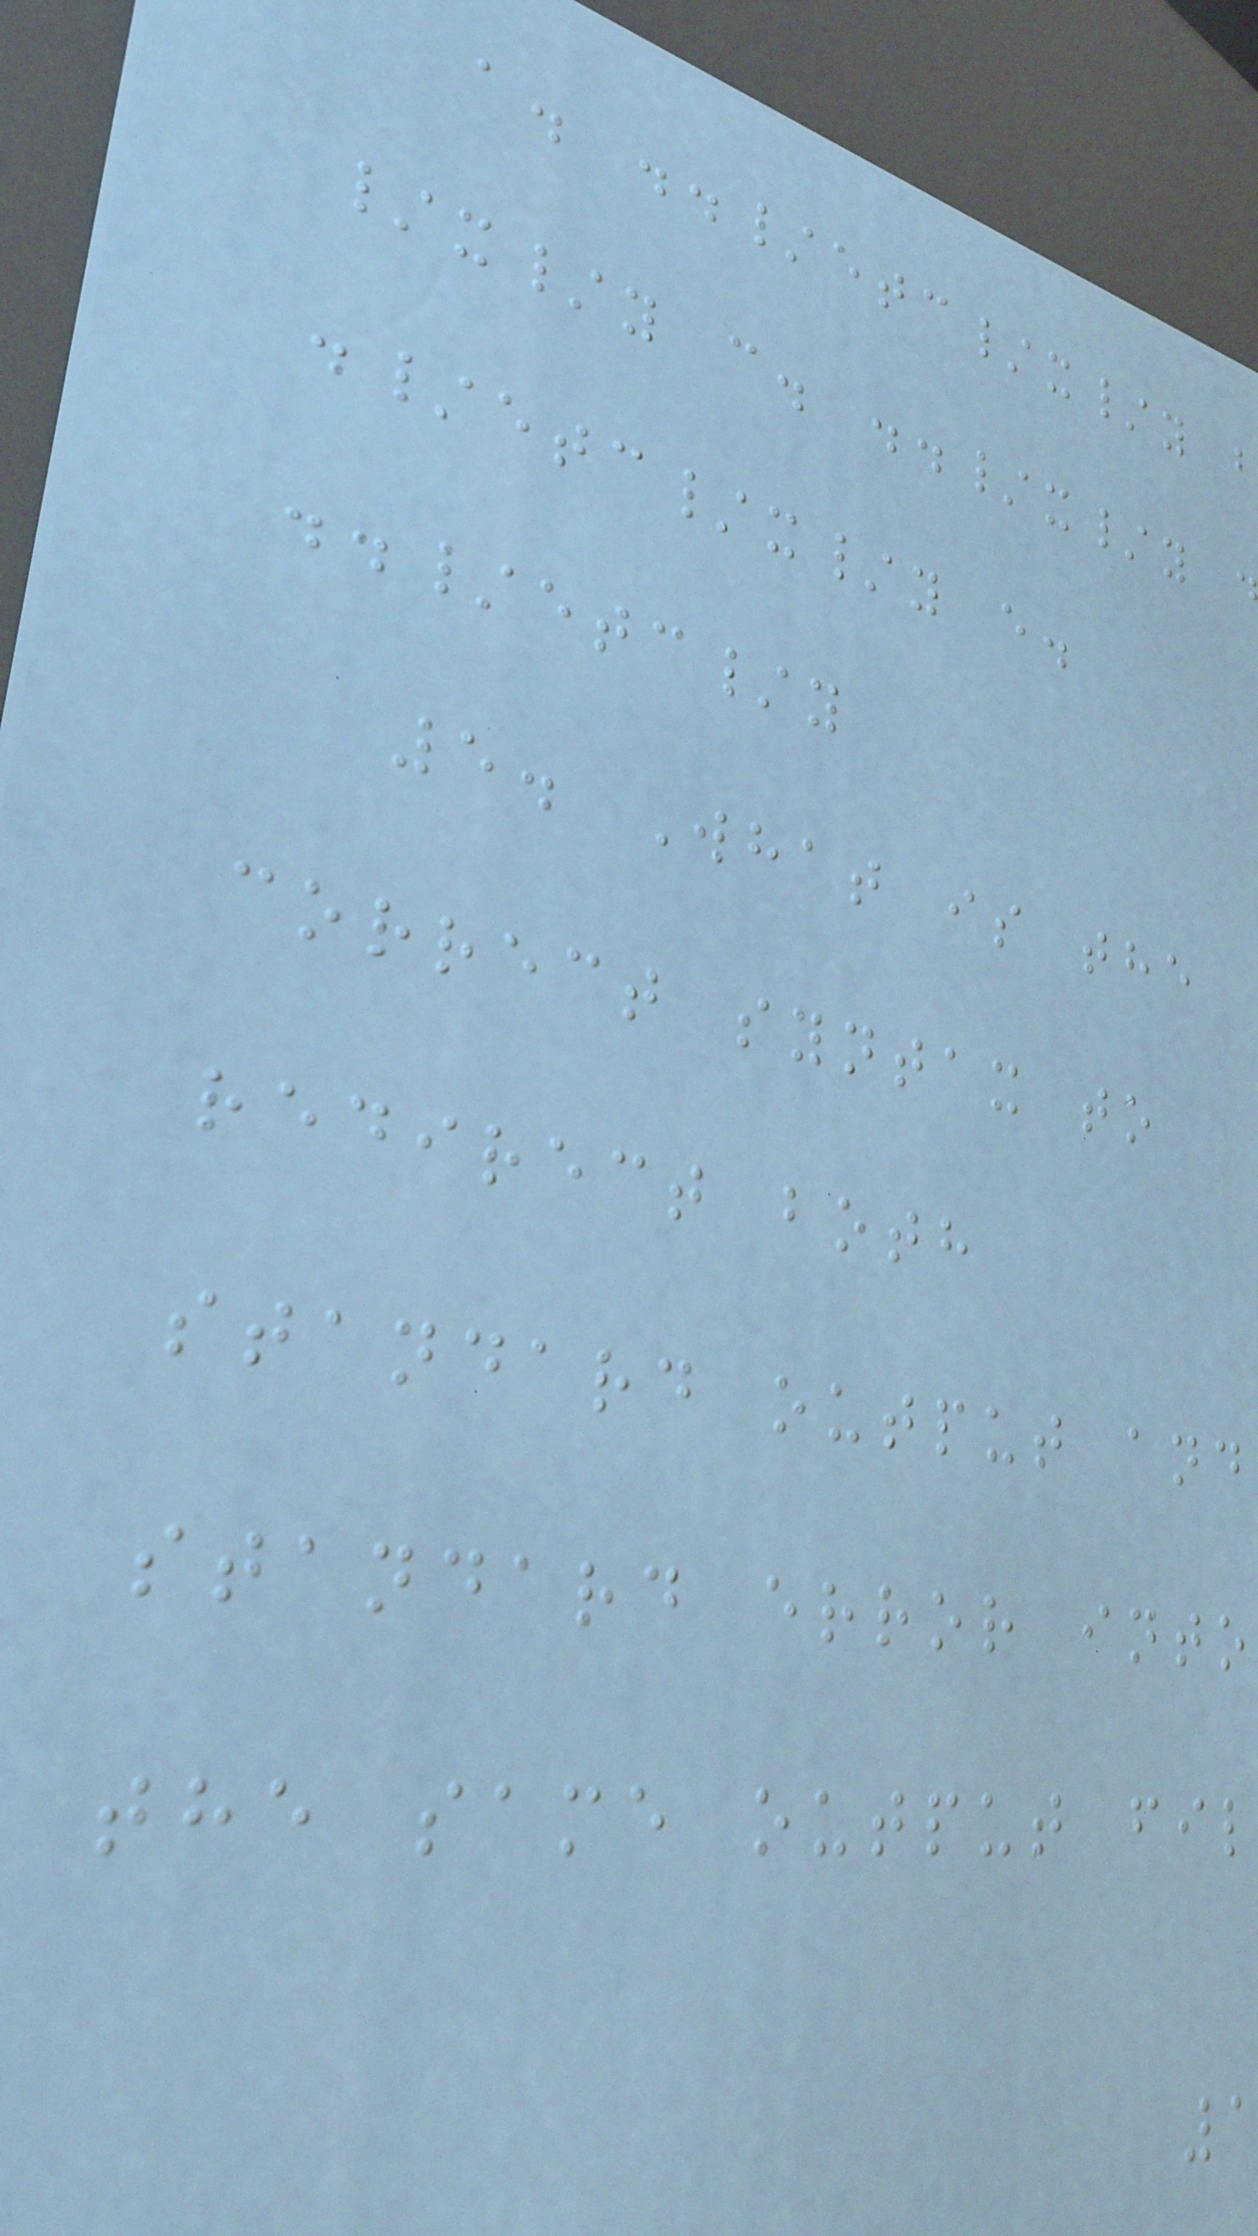a. ../etc/x/y b
/x/y c. ../x/y
./etc/x/y e.
../etc/y
5. What is the
correct syntax to
redirect both
standard output and
standard error into
the same output fil
